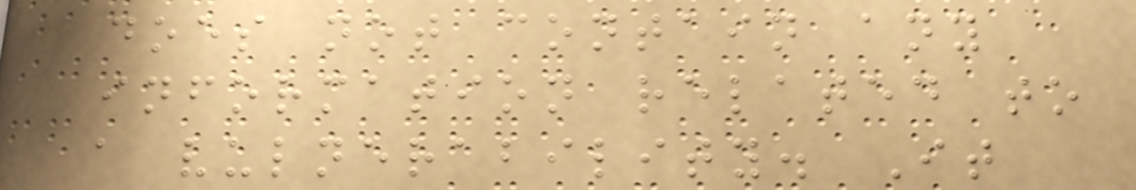does not contain any
information related to
a vulnerability. It
